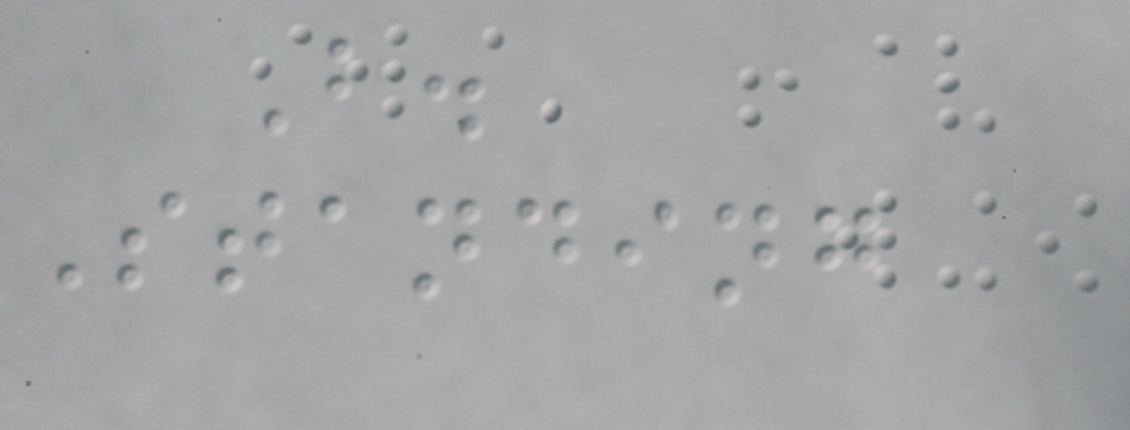B.
Standing
